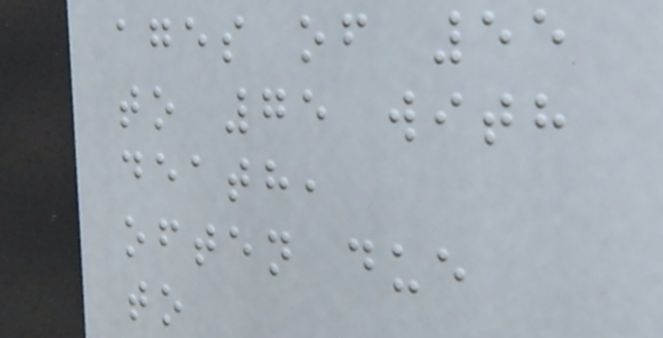ages of 55
to 75 with
death,
often due
to
